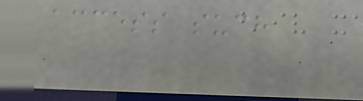access such
